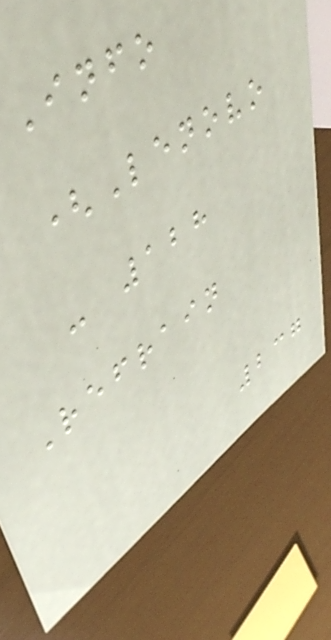Info
(Lenovo
- 128
Refrain
237
